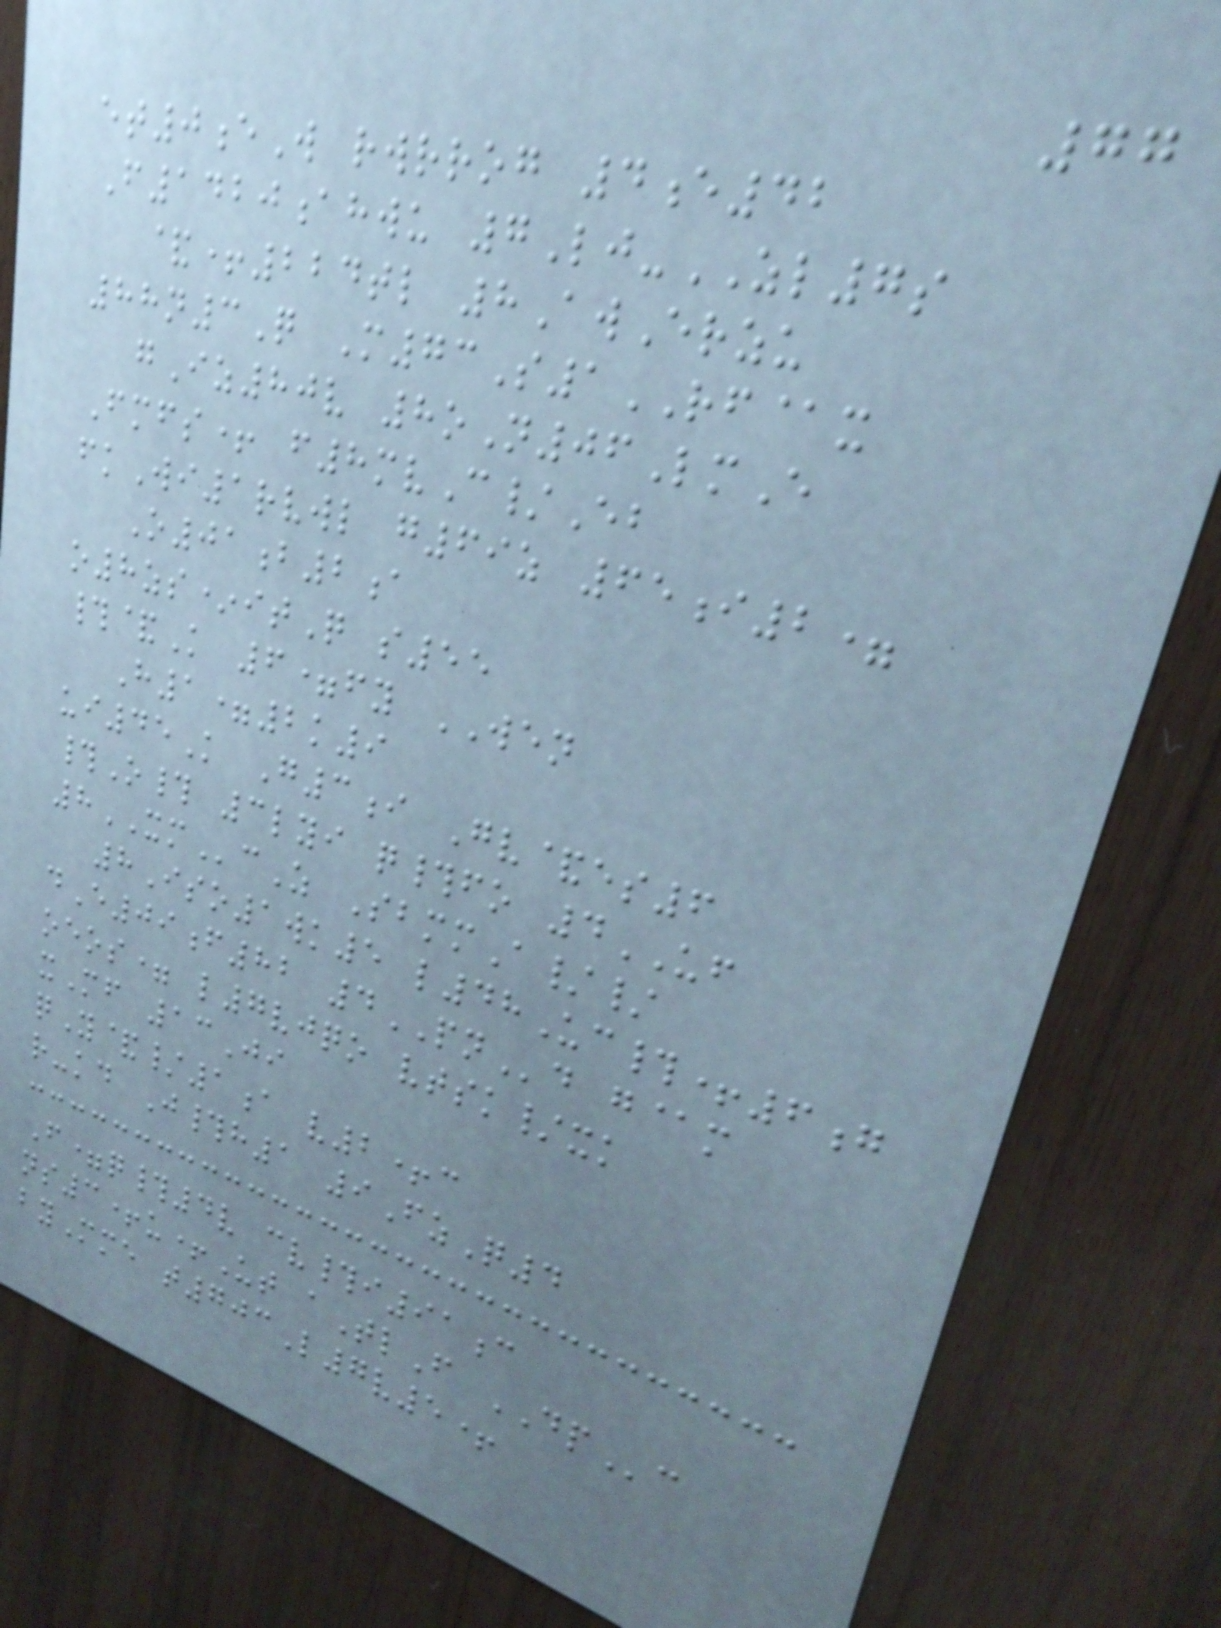77
et0eW rwrrog 4e42
F1420ahwu 7Lj-ZL7s
&+224tl 8AwErzu
88n3Q M73S1RF@x
gIz80v 8oN06LmE
Fmfs+ f8mvC/Eb
fkWi1rvwl g69z 65i2=
O01b2a
o8zs*itQ s55
#&K 6=fy WEN
H1=2k9
ui45K G3i Gv&es6
#O# 3lyi q#fo 4UF
8XMcZ SbmmA//
8Iso1wk5 l48Uc#+6g
dE09f82 4PNd g@m
oeos= l7vjqo vtsk/xk
xMf 13Ji
qY&/1a v2+c
r-kd J#h1 9FzQ4
F=q#4v cv#i91c
ns3+u+Ut aTlF DPc
byMme t703L7v5+
